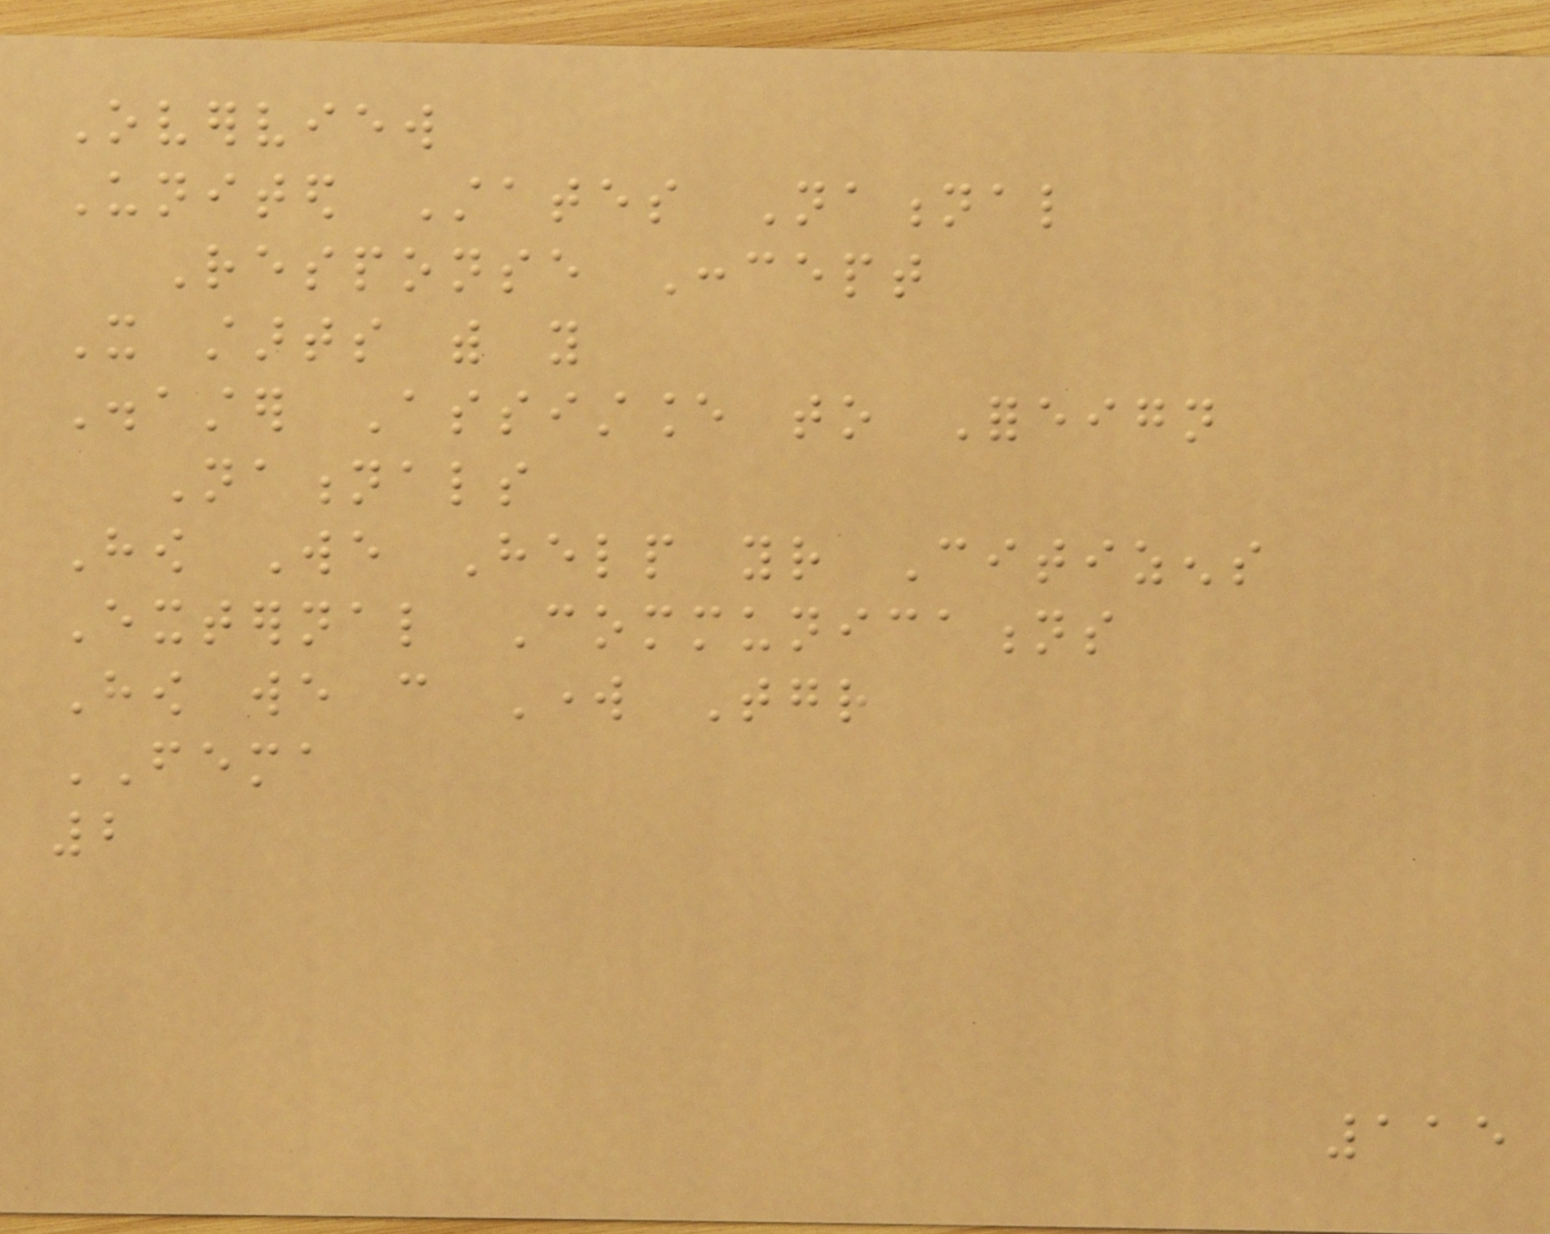Overview
United States National
Response Concept
It starts with you
Disaster Assistance to Foreign
Nationals
How We Help your Citizens
External Communications
How we can Work Together
FEMA
2
115
